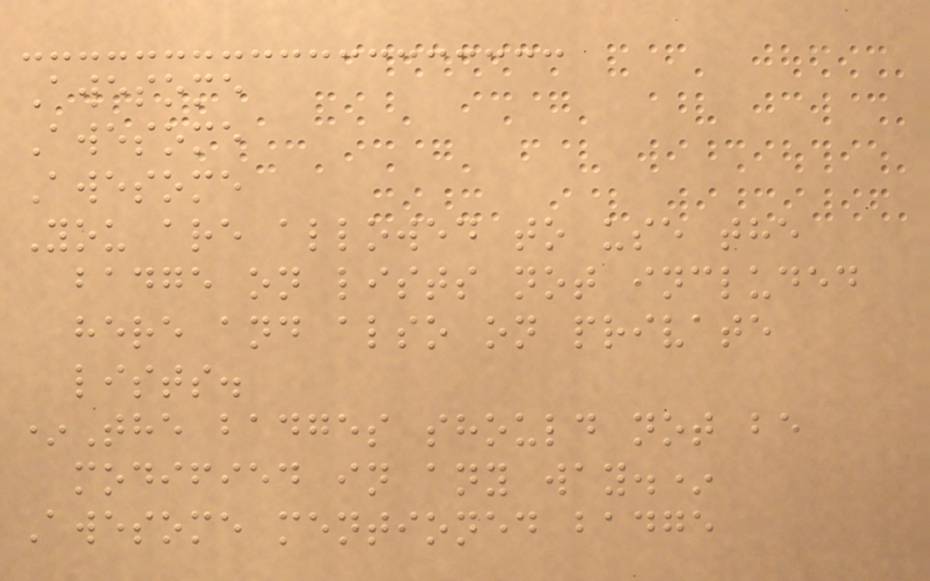Awesome
Awesome
Awesome
You are allowed to use the
badge on lists not included
here and also on private
lists.
*The badges should not be
modified in any way.*
Awesome mentioned badge
